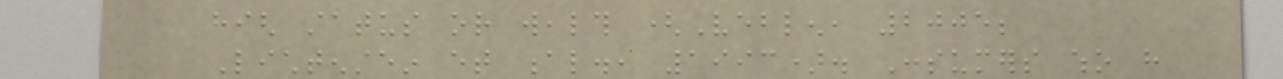high status or wealth (Veblen, 2005;
Lichtenstein et al., 1993). Consumers who have
